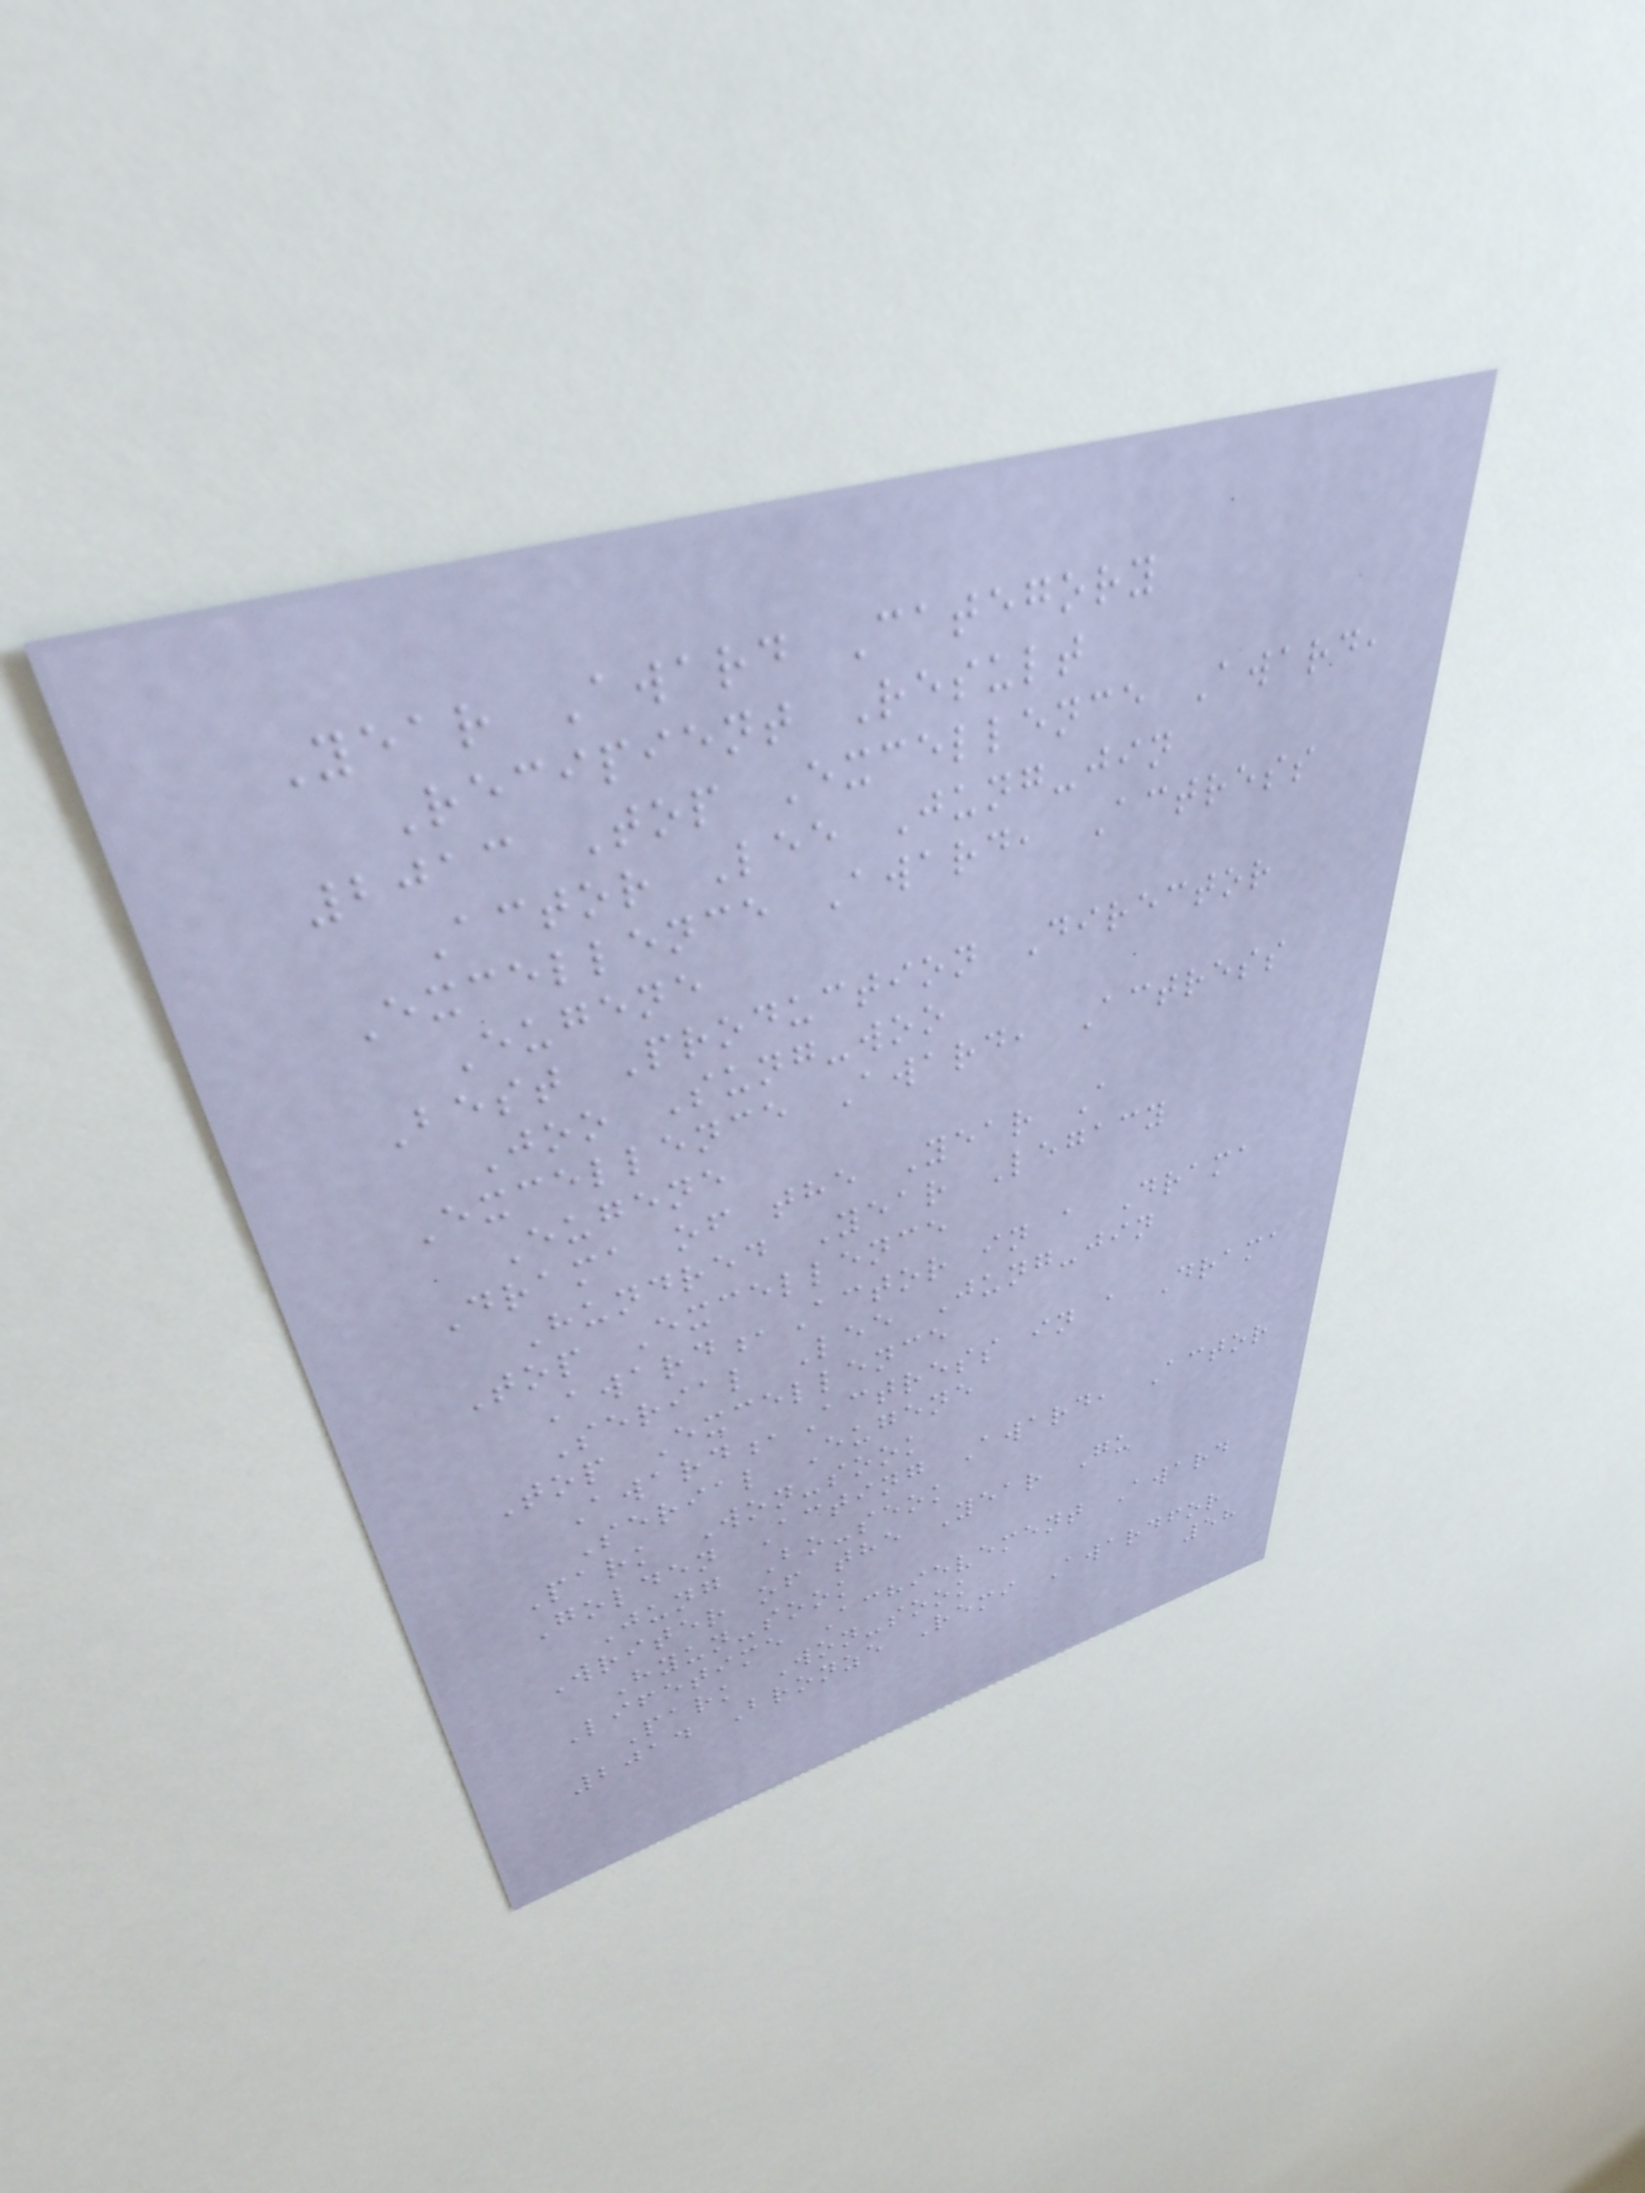Year Award Category
Recipient Result
2013 Top Excellence Award,
Actor Lee Jung-jin
Excellence Award, Actress
Eugene
Best Production Director
Joo Sung-woo
Excellence Award, Actress
Eugene
Drama of the Year A
Hundred Year Legacy
Top Excellence
Award,Actor in a Drama
Serial Lee Jung-jin
Top Excellence
Award,Actress in a Drama
Serial Eugene
Park Won-sook
Golden Acting Award, Actor
Jung Bo-seok
Writer of the Year Gu
Hyun-sook
Lifetime Achievement Award
Park Won-sook
2014 Bronze Remi Awardfor
58
